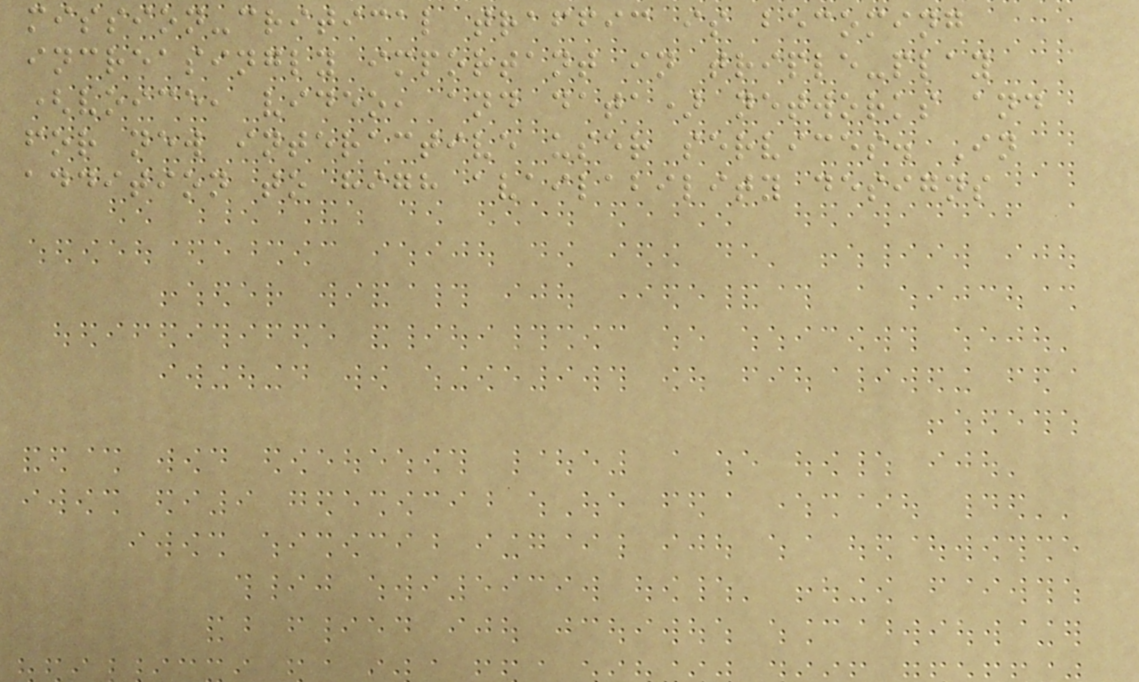mission-critical traffic is becoming
increasingly important in triple-play
(voice, video, and data) networks and
for new interactive user services. In
addition to high availability designs
